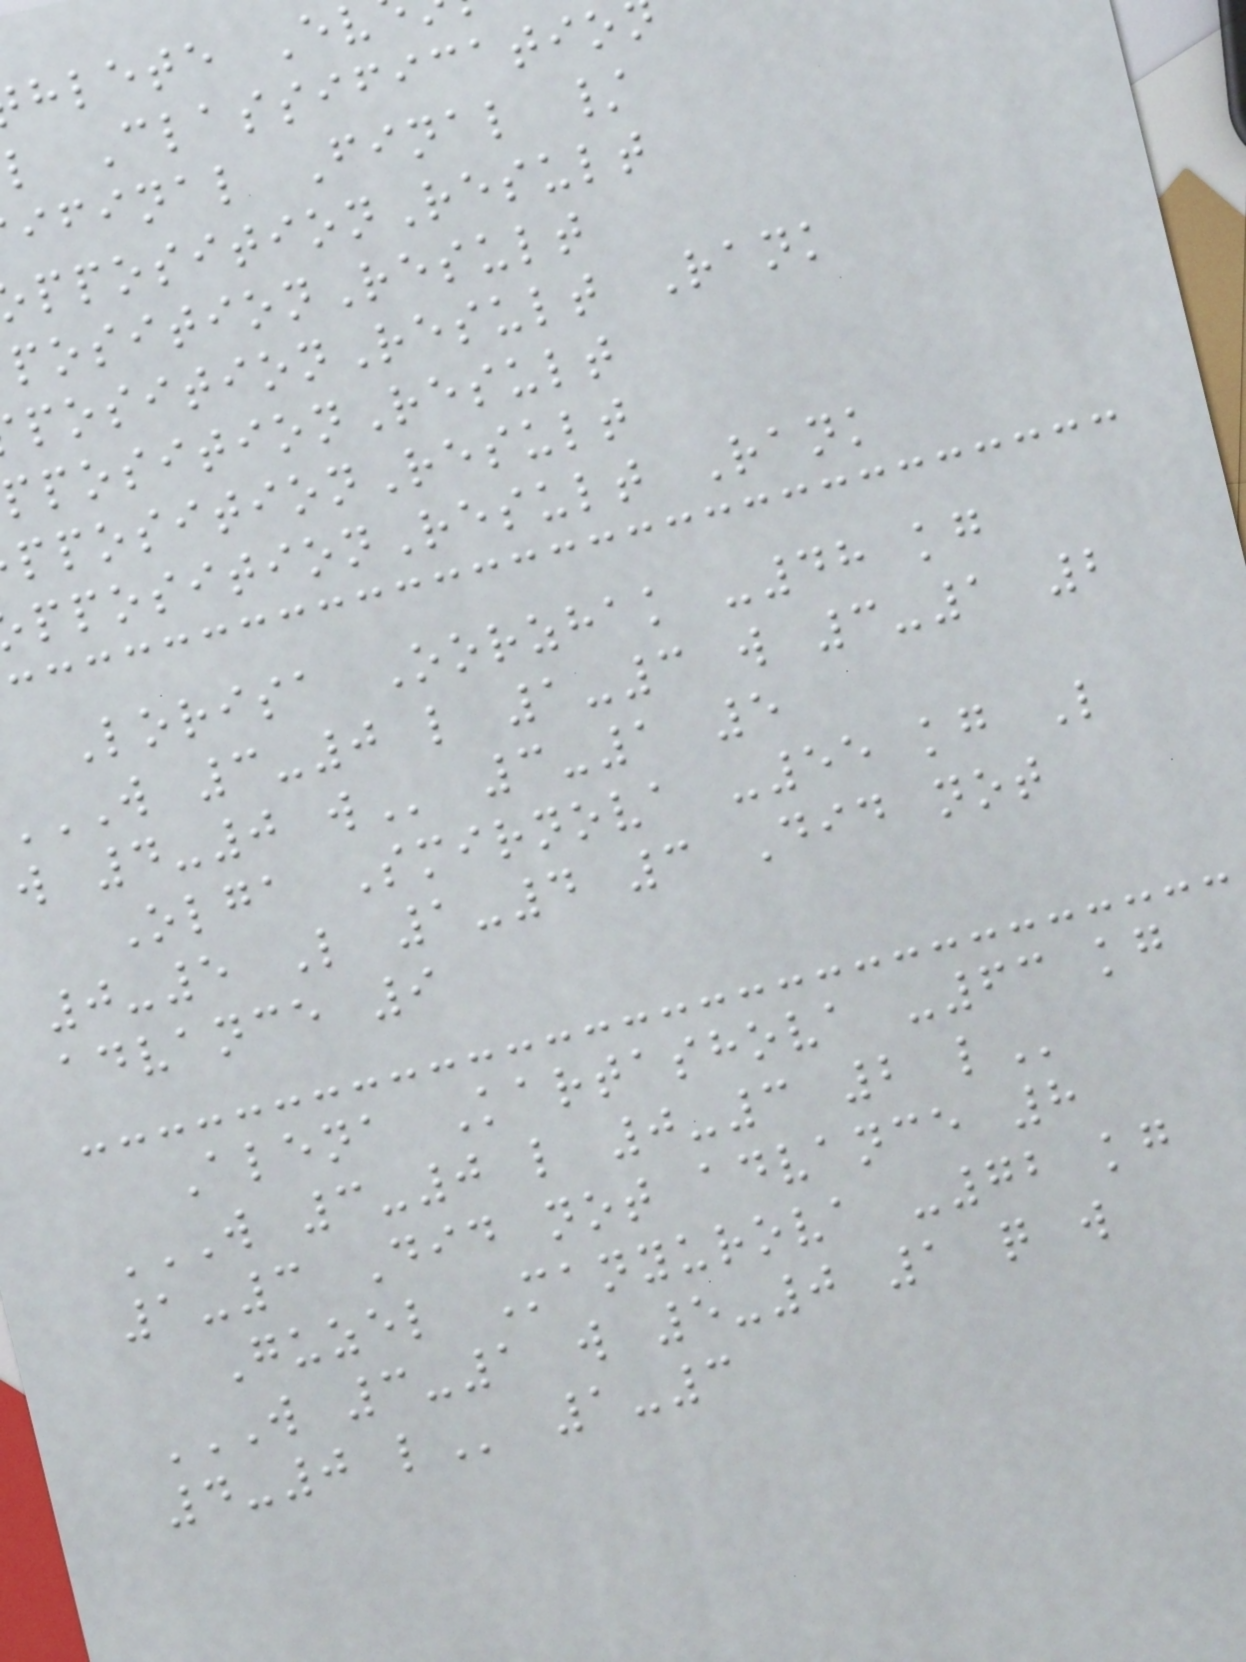hlete Ev
l Classificatio
ifinal Final /
ppositionResult
positionResult
positionResult Rank
ppositionResult
ppositionResult
ppositionResult Rank
Lorisa Oorzhak -48 kg
W 3-0 l 1-3 w 3-1 2
w 4-0
Olga Smirnova -55 kg L
0-5 L 1-4 3 Did not
advance 9
Alena Kartashova -63 kg
W 3-0 L 0-3 2 L
1-3 Did not advance 8
Guzel Manyurova -72 kg
W 3-1 W 5-0 1 Q W
4-0
